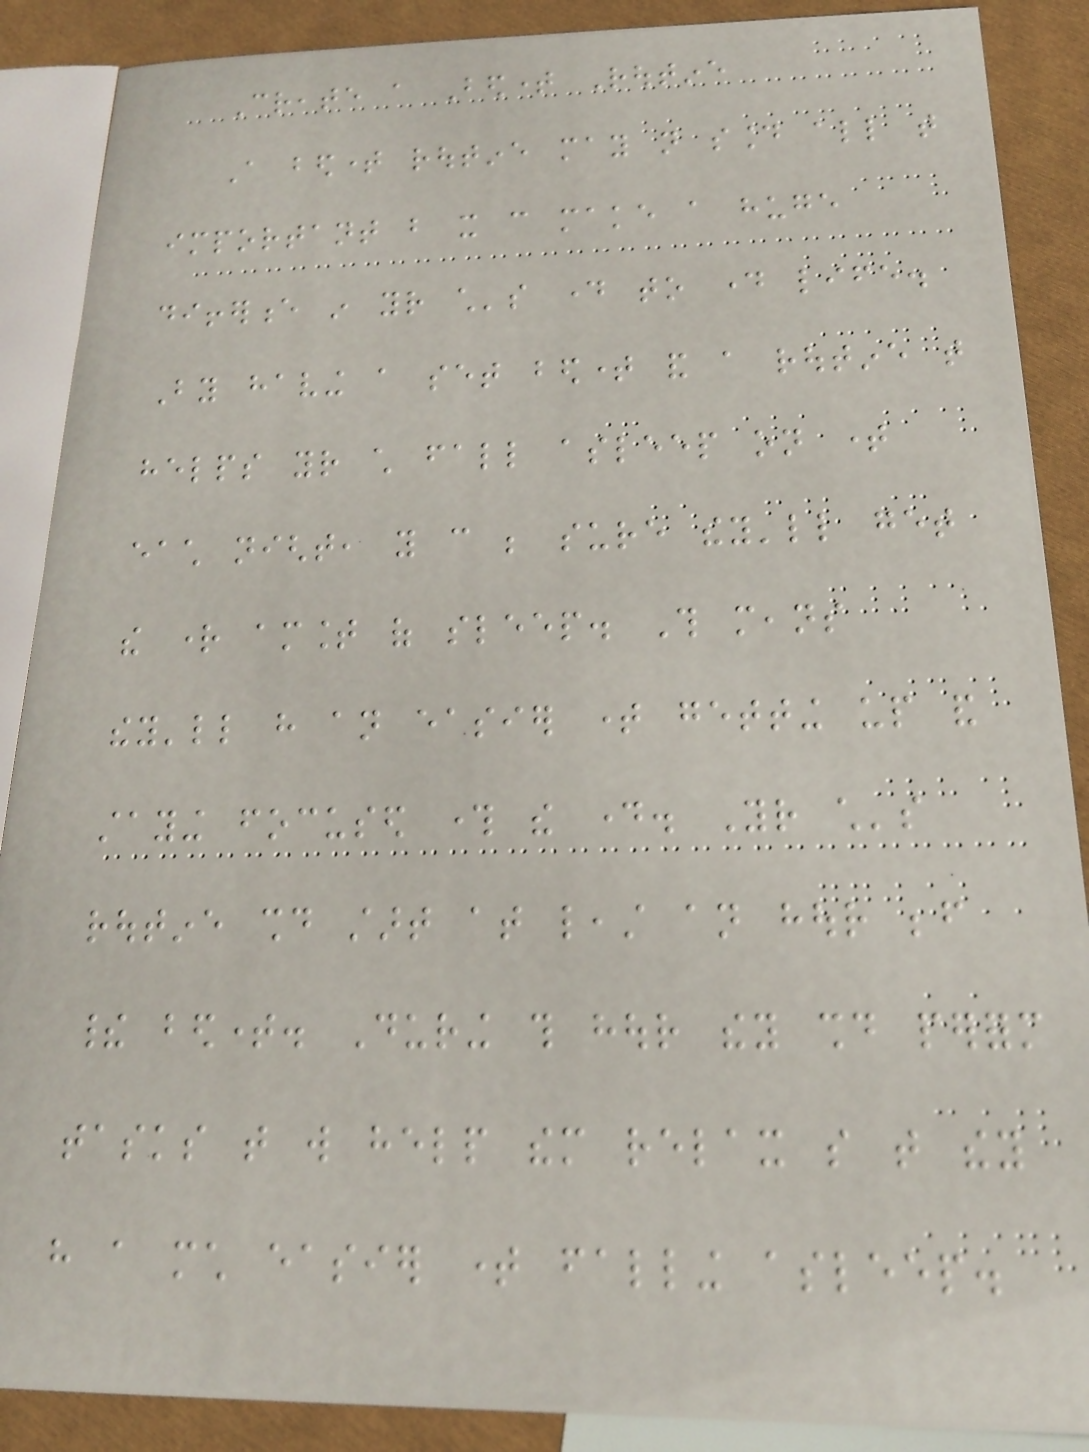Create a Bedtime Routine
A bedtime routine may not sound all that
important but it can make a huge
difference in your child's day to day life.
By having a set bedtime and a routine that
helps your child fall asleep on time
each night, you can be sure they'll get
the right amount of sleep. This means
they'll have an easier time getting up and
staying focused through the day. Your child's
routine should start at least an hour before
their bedtime. During this hour they should perform
tasks that will help them relax so that they
have a much easier time falling asleep.
